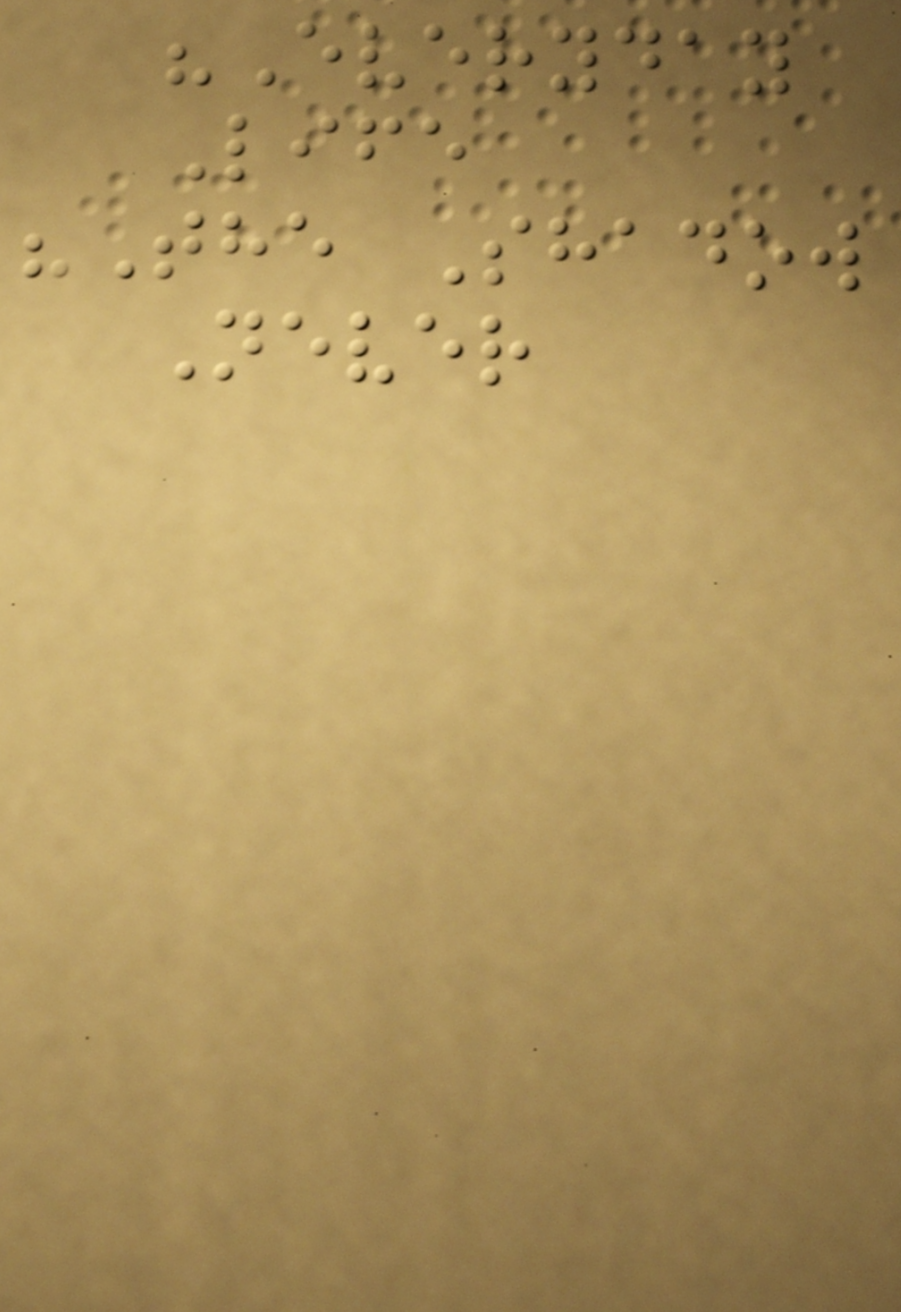"Everyday
Life
"The Shadow
Never
